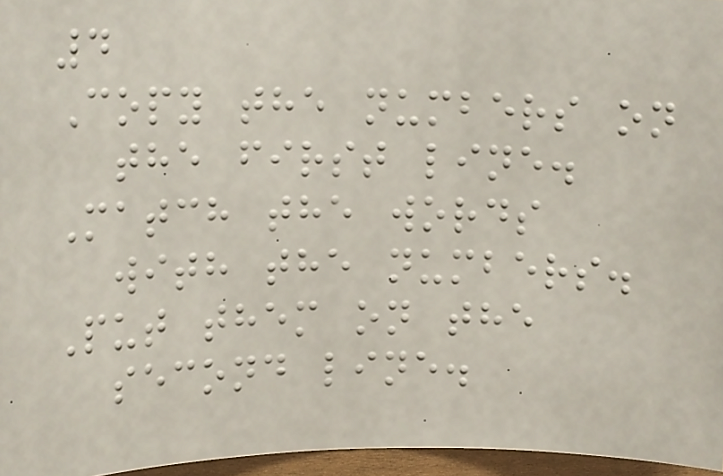4
Copy the numbers on
the first line.
Match the words
with the numbers.
Put them on the
second line.
